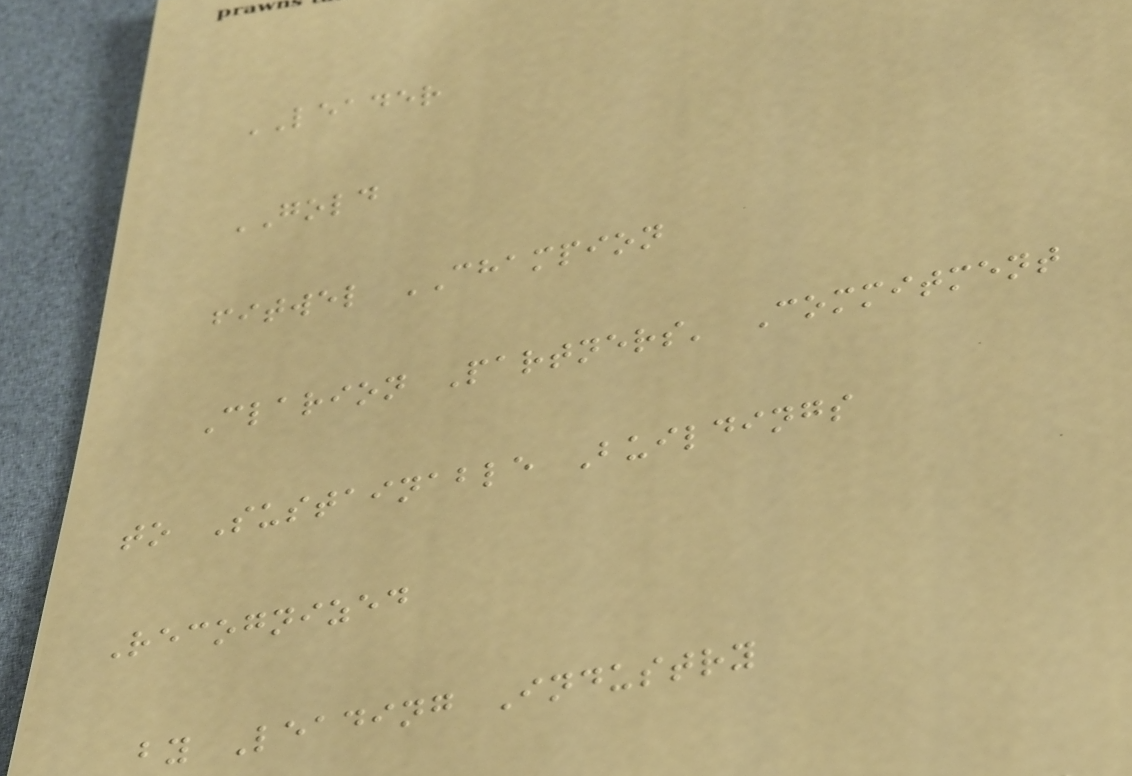LEADER
GOLD
fitwel CHAMPION
Clarion Partners' Commitment
to Sustainable Buildings
Recognized
by Leading Industry
